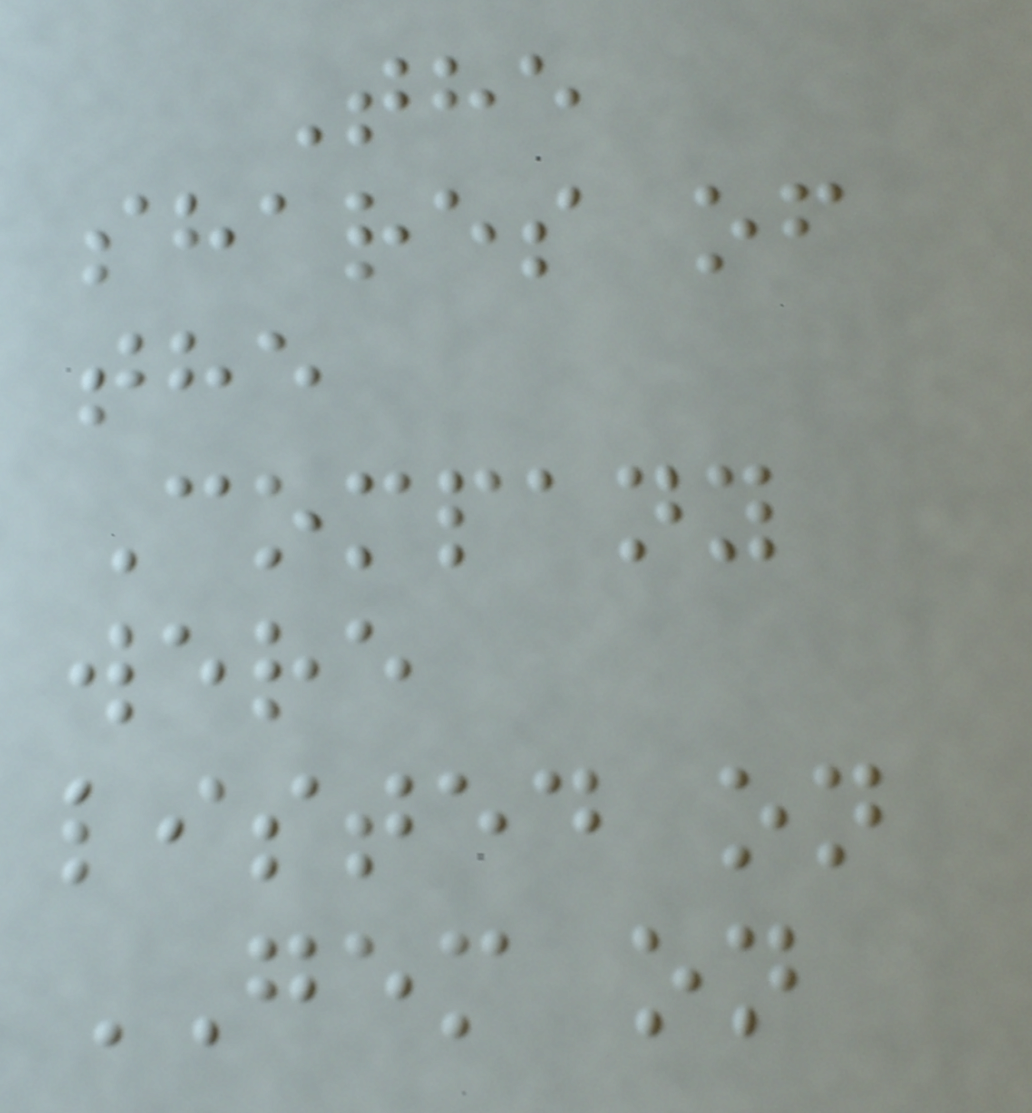The
shares of
the
Company
were
listed on
GEM on
